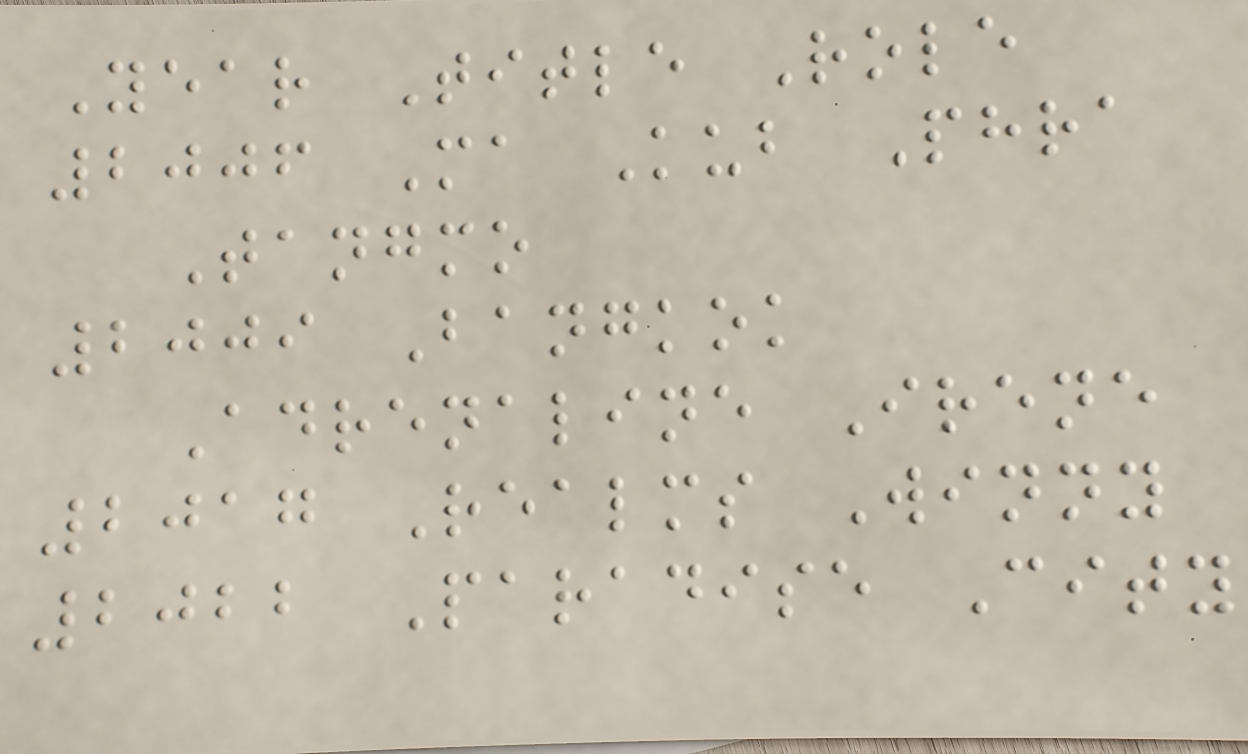Year Title Role
2006 Ma Kub Phra
Tangmo
2009 Bangkok
Adrenaline Irene
2017 Realms Winny
2022 Paradise City
